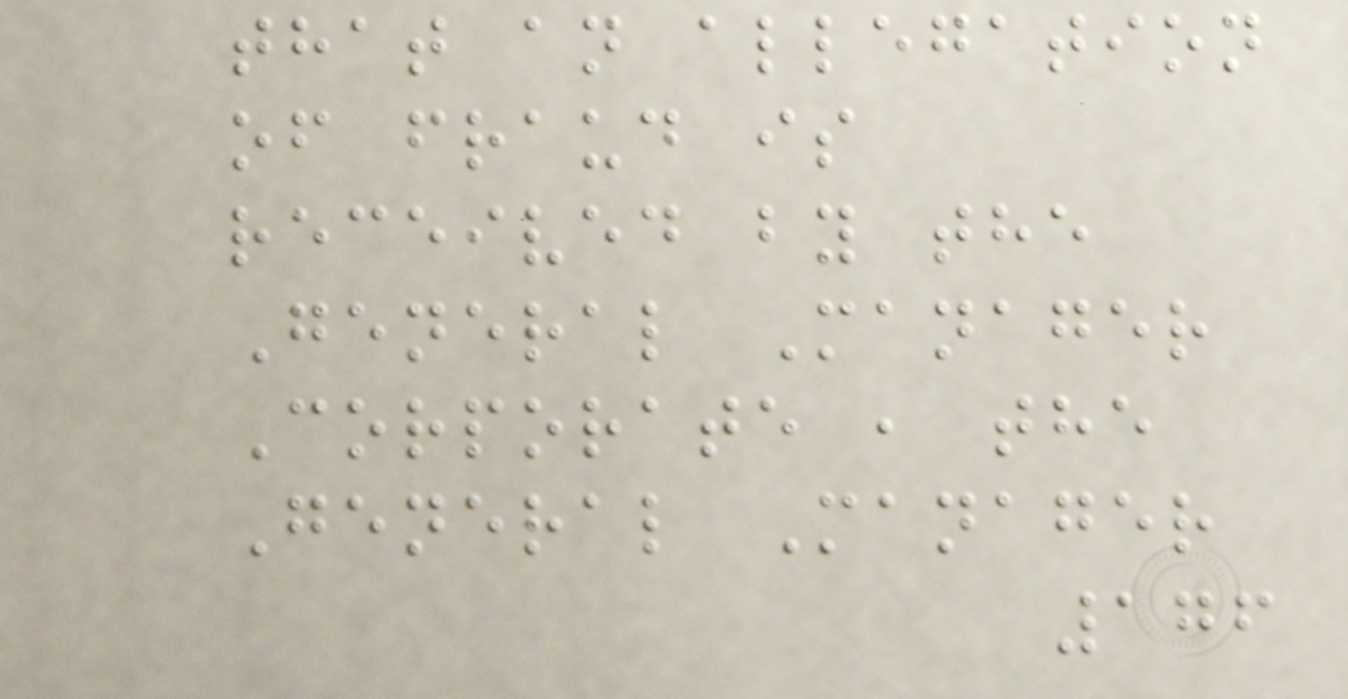that an allegation
of fraud is
received by the
General Manager
Corporate , the
General Manager
176
